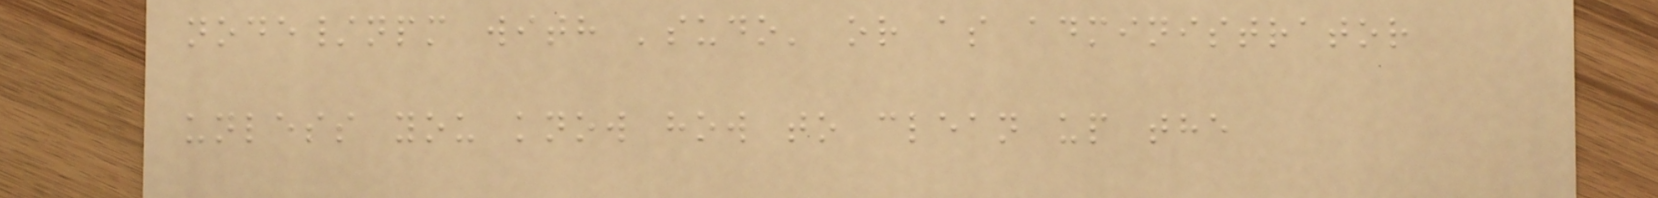node/npm with 'sudo' or as administrator
unless you know how to clean up the
